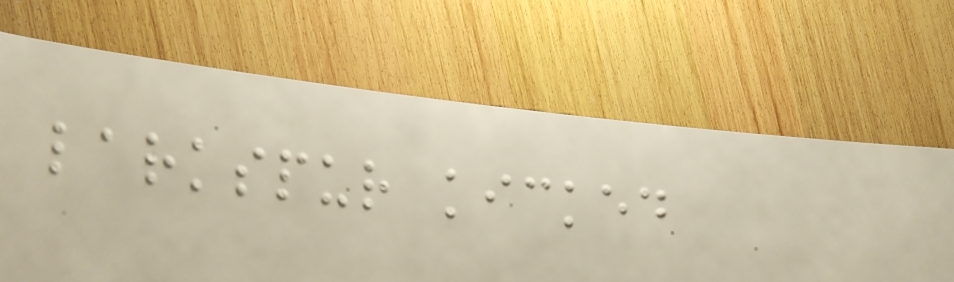larkspur kicked
